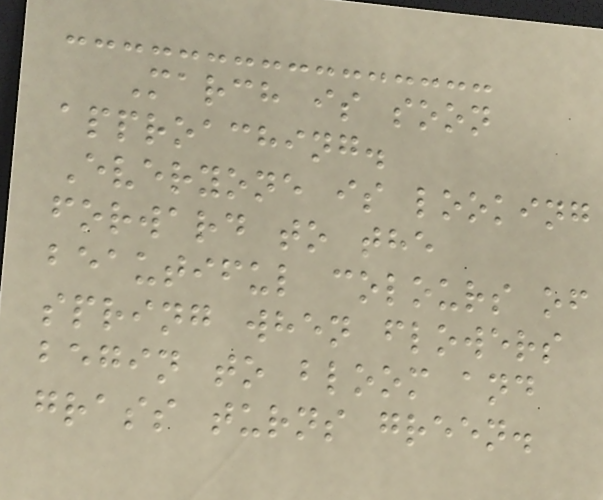March is soon
approaching.
Everyone is looking
forward to the
beautiful colours of
spring when flowers
begin to bloom and
grass turns green.
